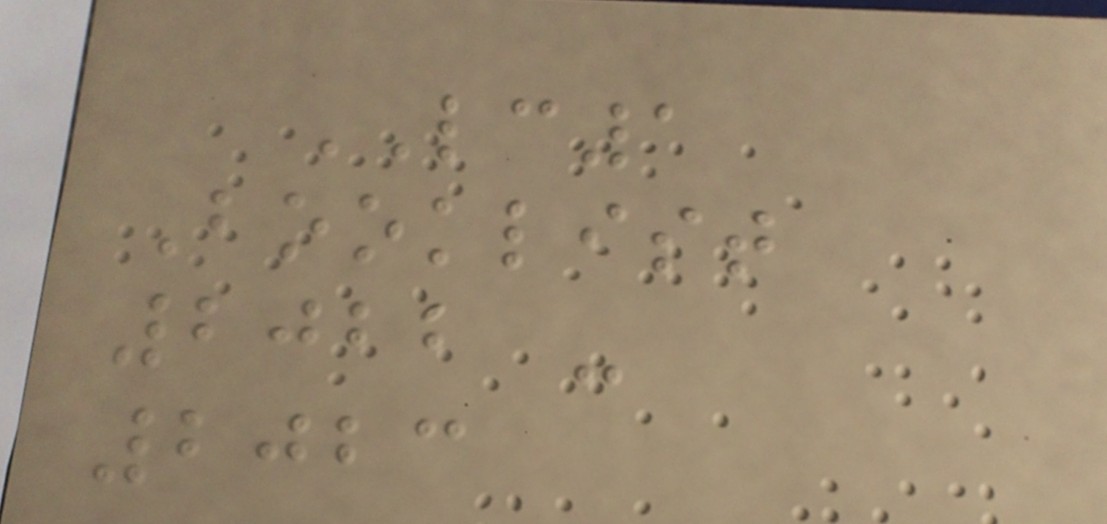LC1
Booklist
2022 -
2023
